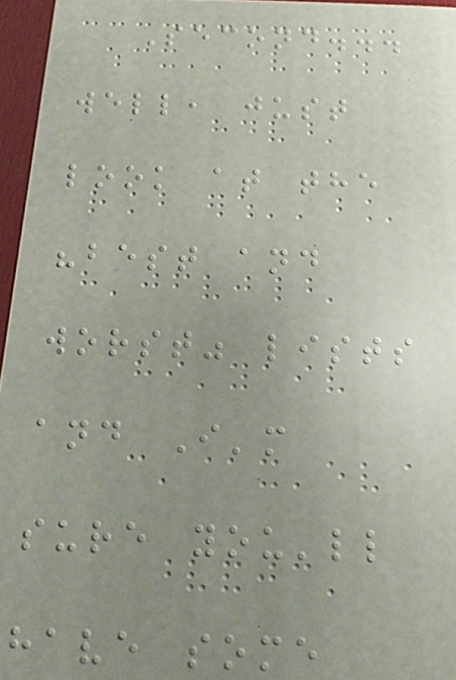Second...
well, just
look at the
"best and
worst" lists
and I'm
sure you'll
have some
